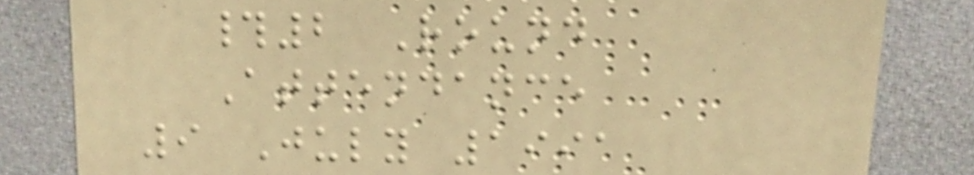#2 Round
Attendance
9 July 1991
